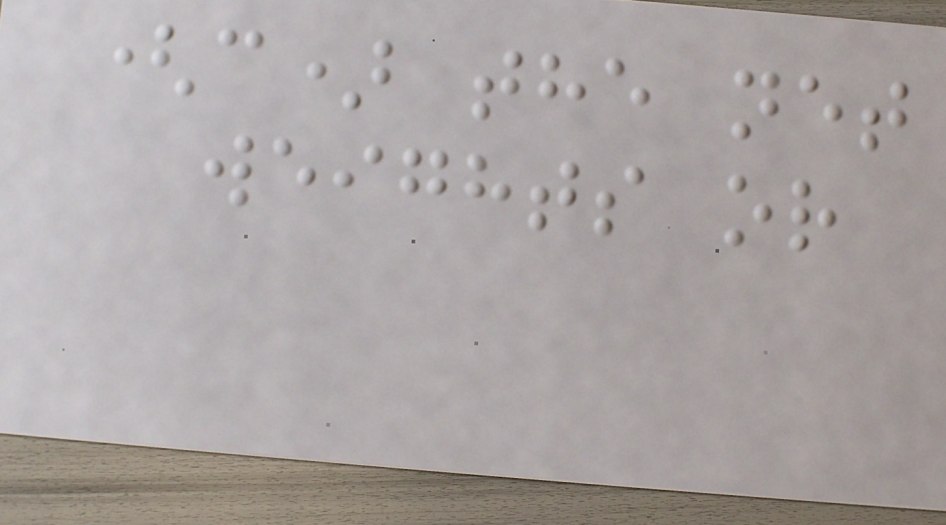(c) the net
weights or
